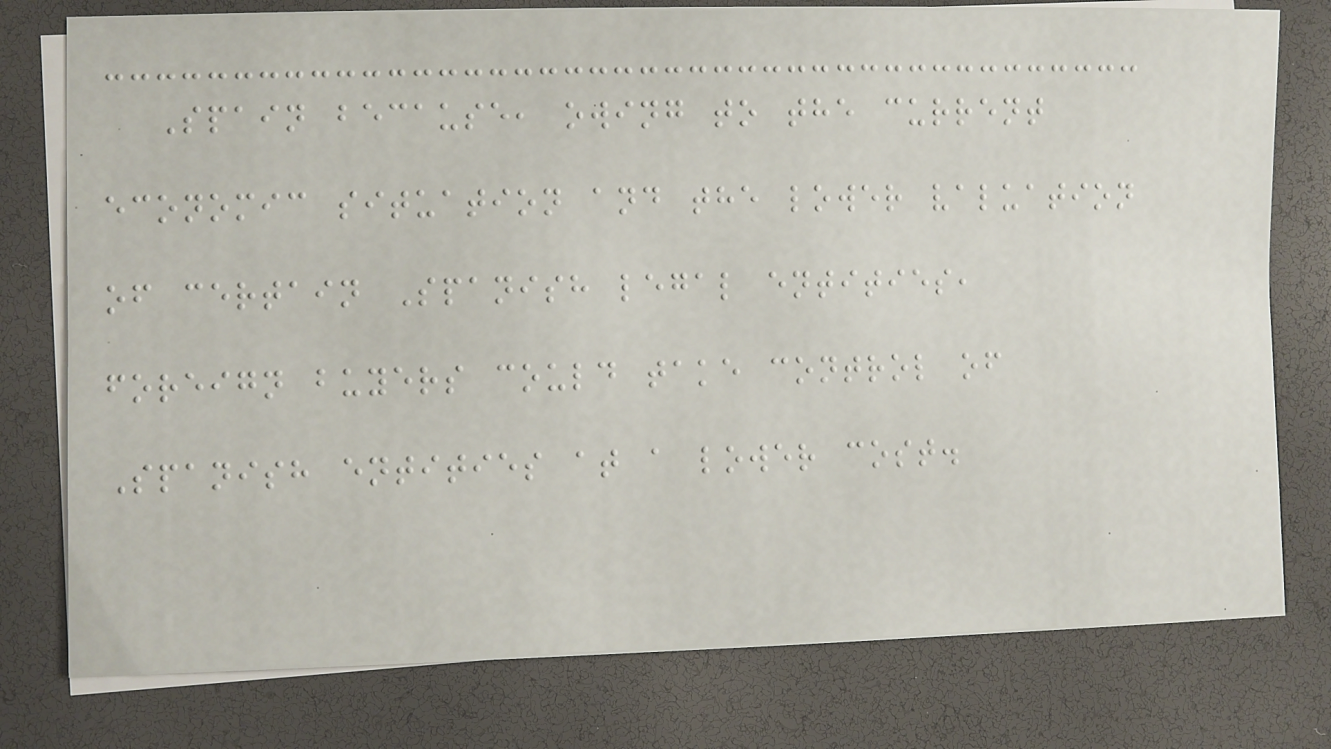Spain because, owing to the current
economic situation and the lower valuation
of certain Spanish legal entities,
foreign buyers could take control of
Spanish entities at a lower cost.
